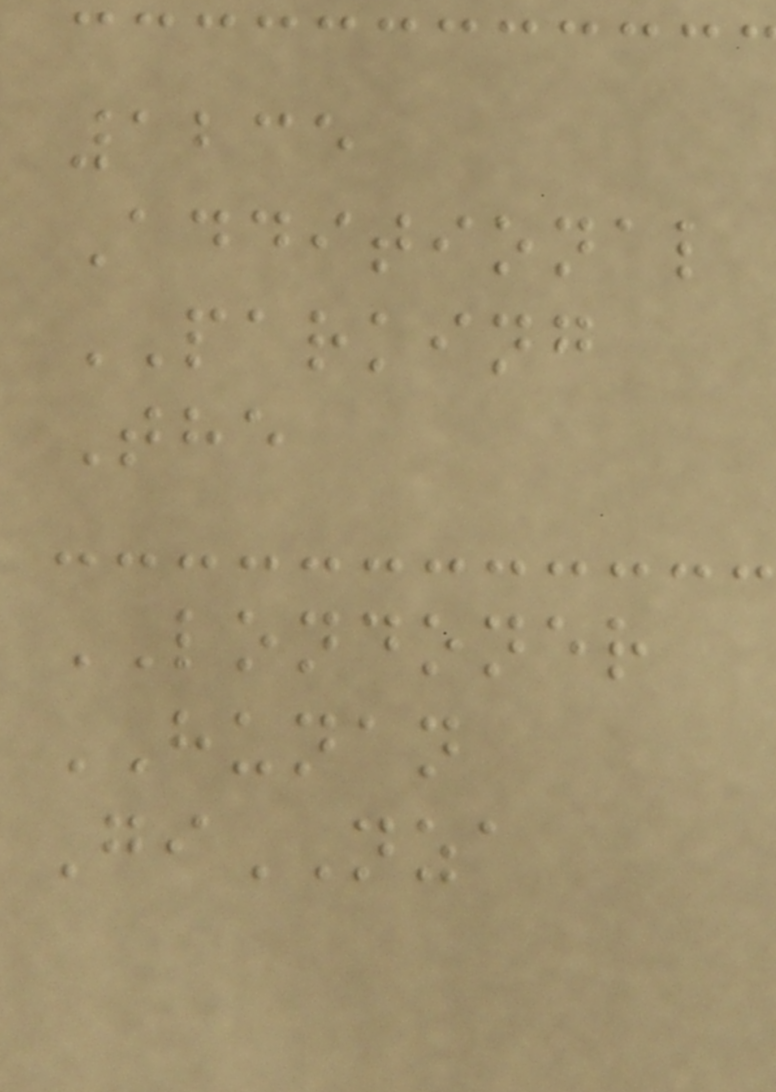1235
Additional
PARKING
The
LONDONER
HUNAN
GiNZA
